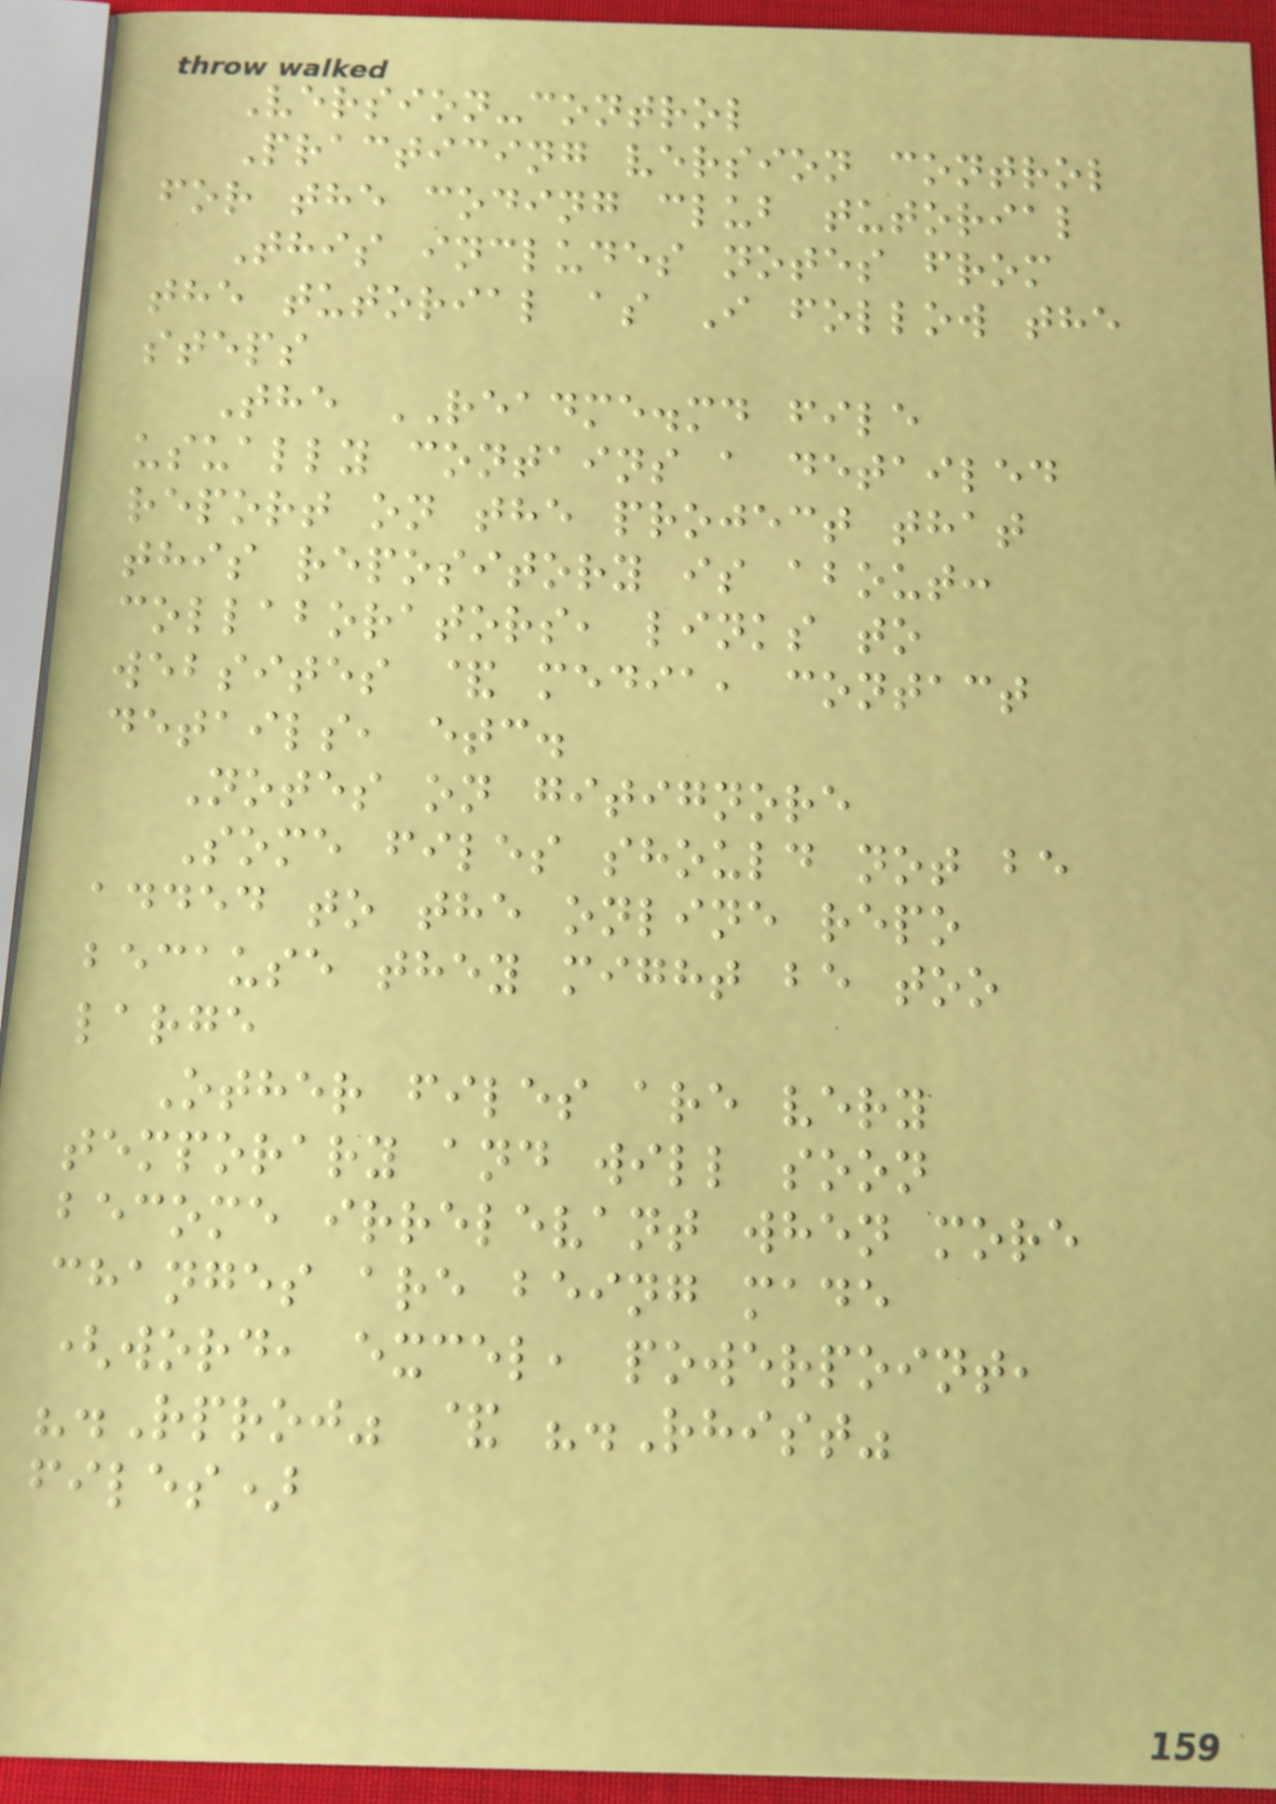Version-control
Practicing version control
for the coding club tutorial
This includes notes from
the tutorial as I follow the
steps
The README.md file
usually contains a detailed
report on the project that
this repository is about:
collaborators, links to
websites & media, contact
details, etc.
Notes on gitignore
Some files should not be
added to the online repo
because they might be too
large
Other files are very
temporary and will soon
become irrelevant when more
changes are being made
(word, excel, powerpoint,
".Rproj" & ".Rhist"
files)
